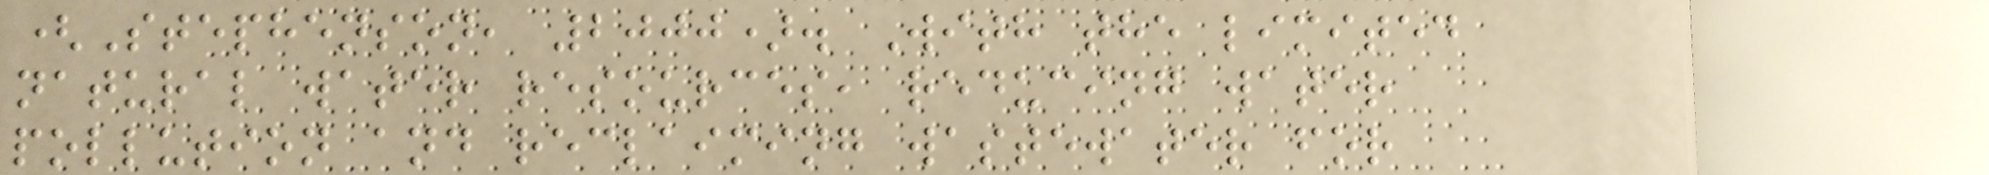(Stephenson, 2000). With the limited
natural water resources, reducing water
pollution and reclaiming wastewater for
